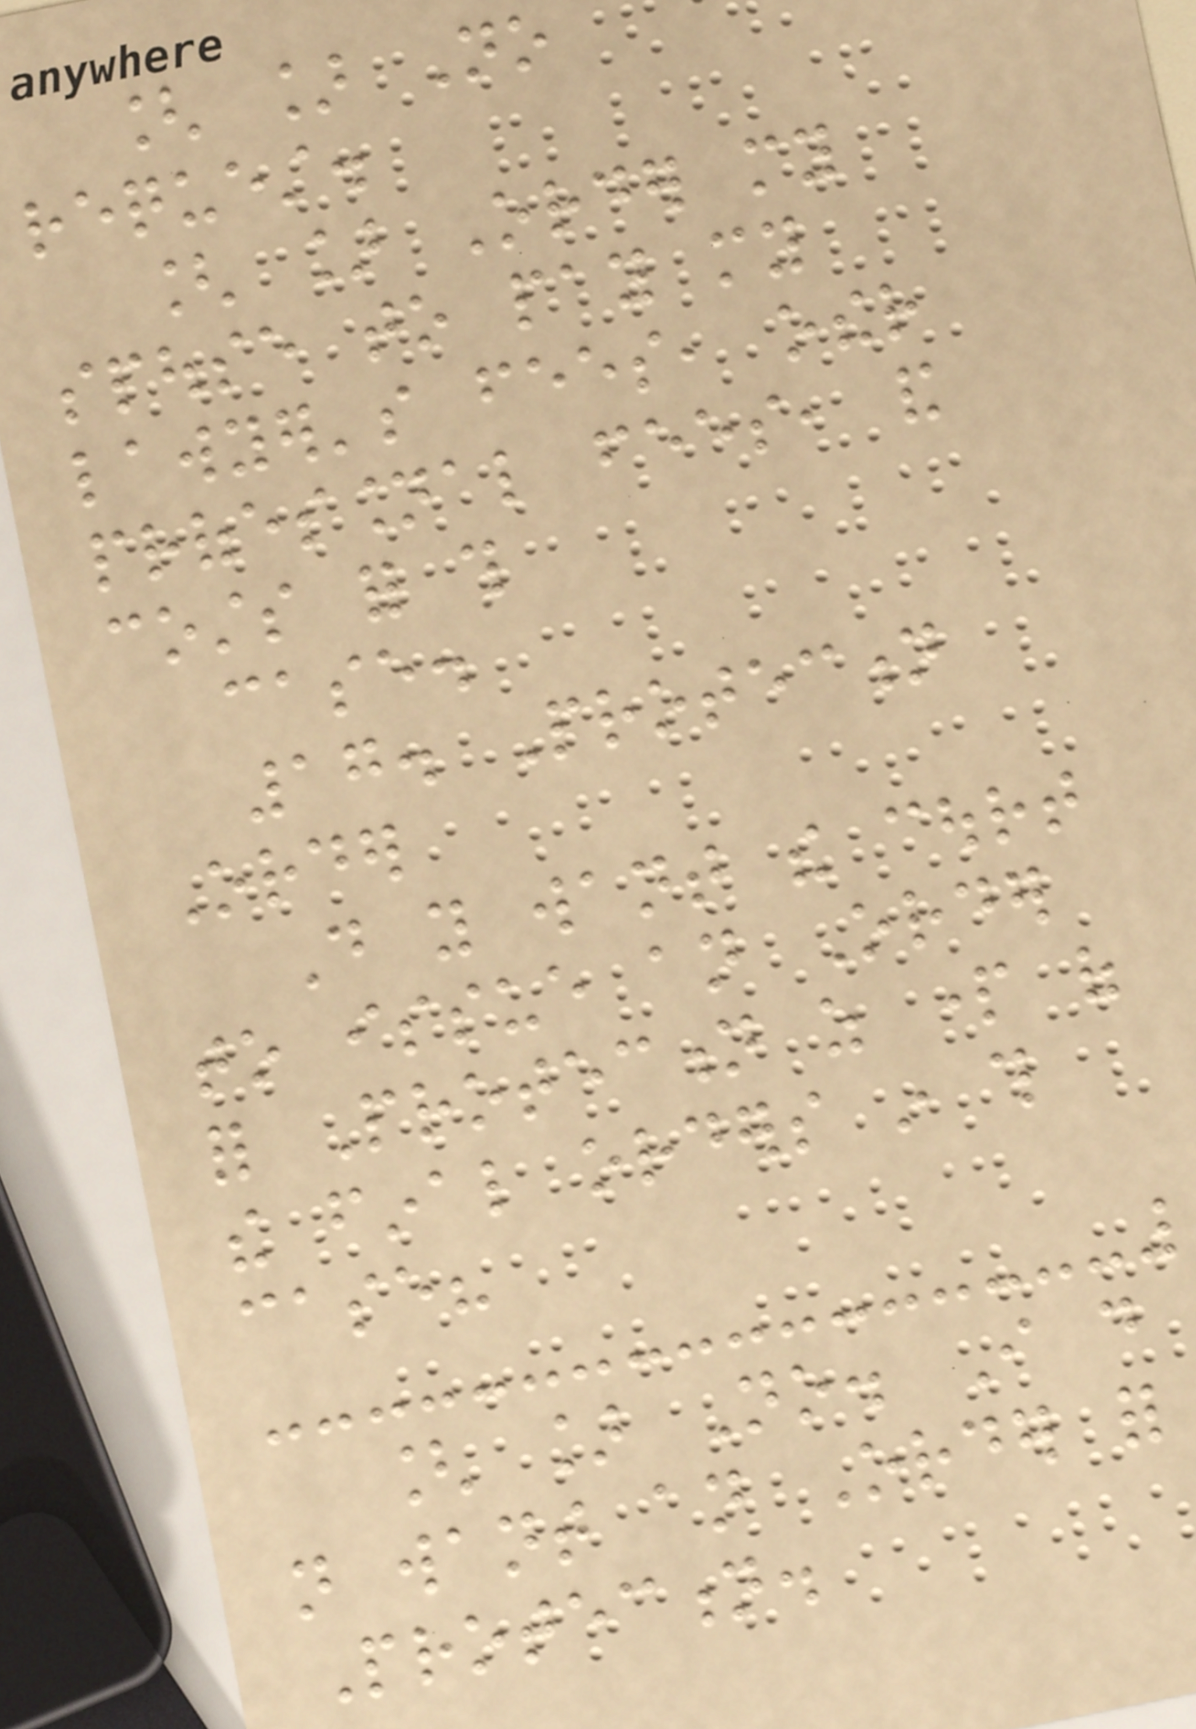[ ] No
request.
[ ] Order my
spouse to pay my
lawyer's fees, other
professional fees, and
costs for this
case.
17. Protection
Order
Do you want the court
to issue an Order
for Protection as part of
the final orders in this
case?
[ ] No. I do
not want an Order for
Protection.
